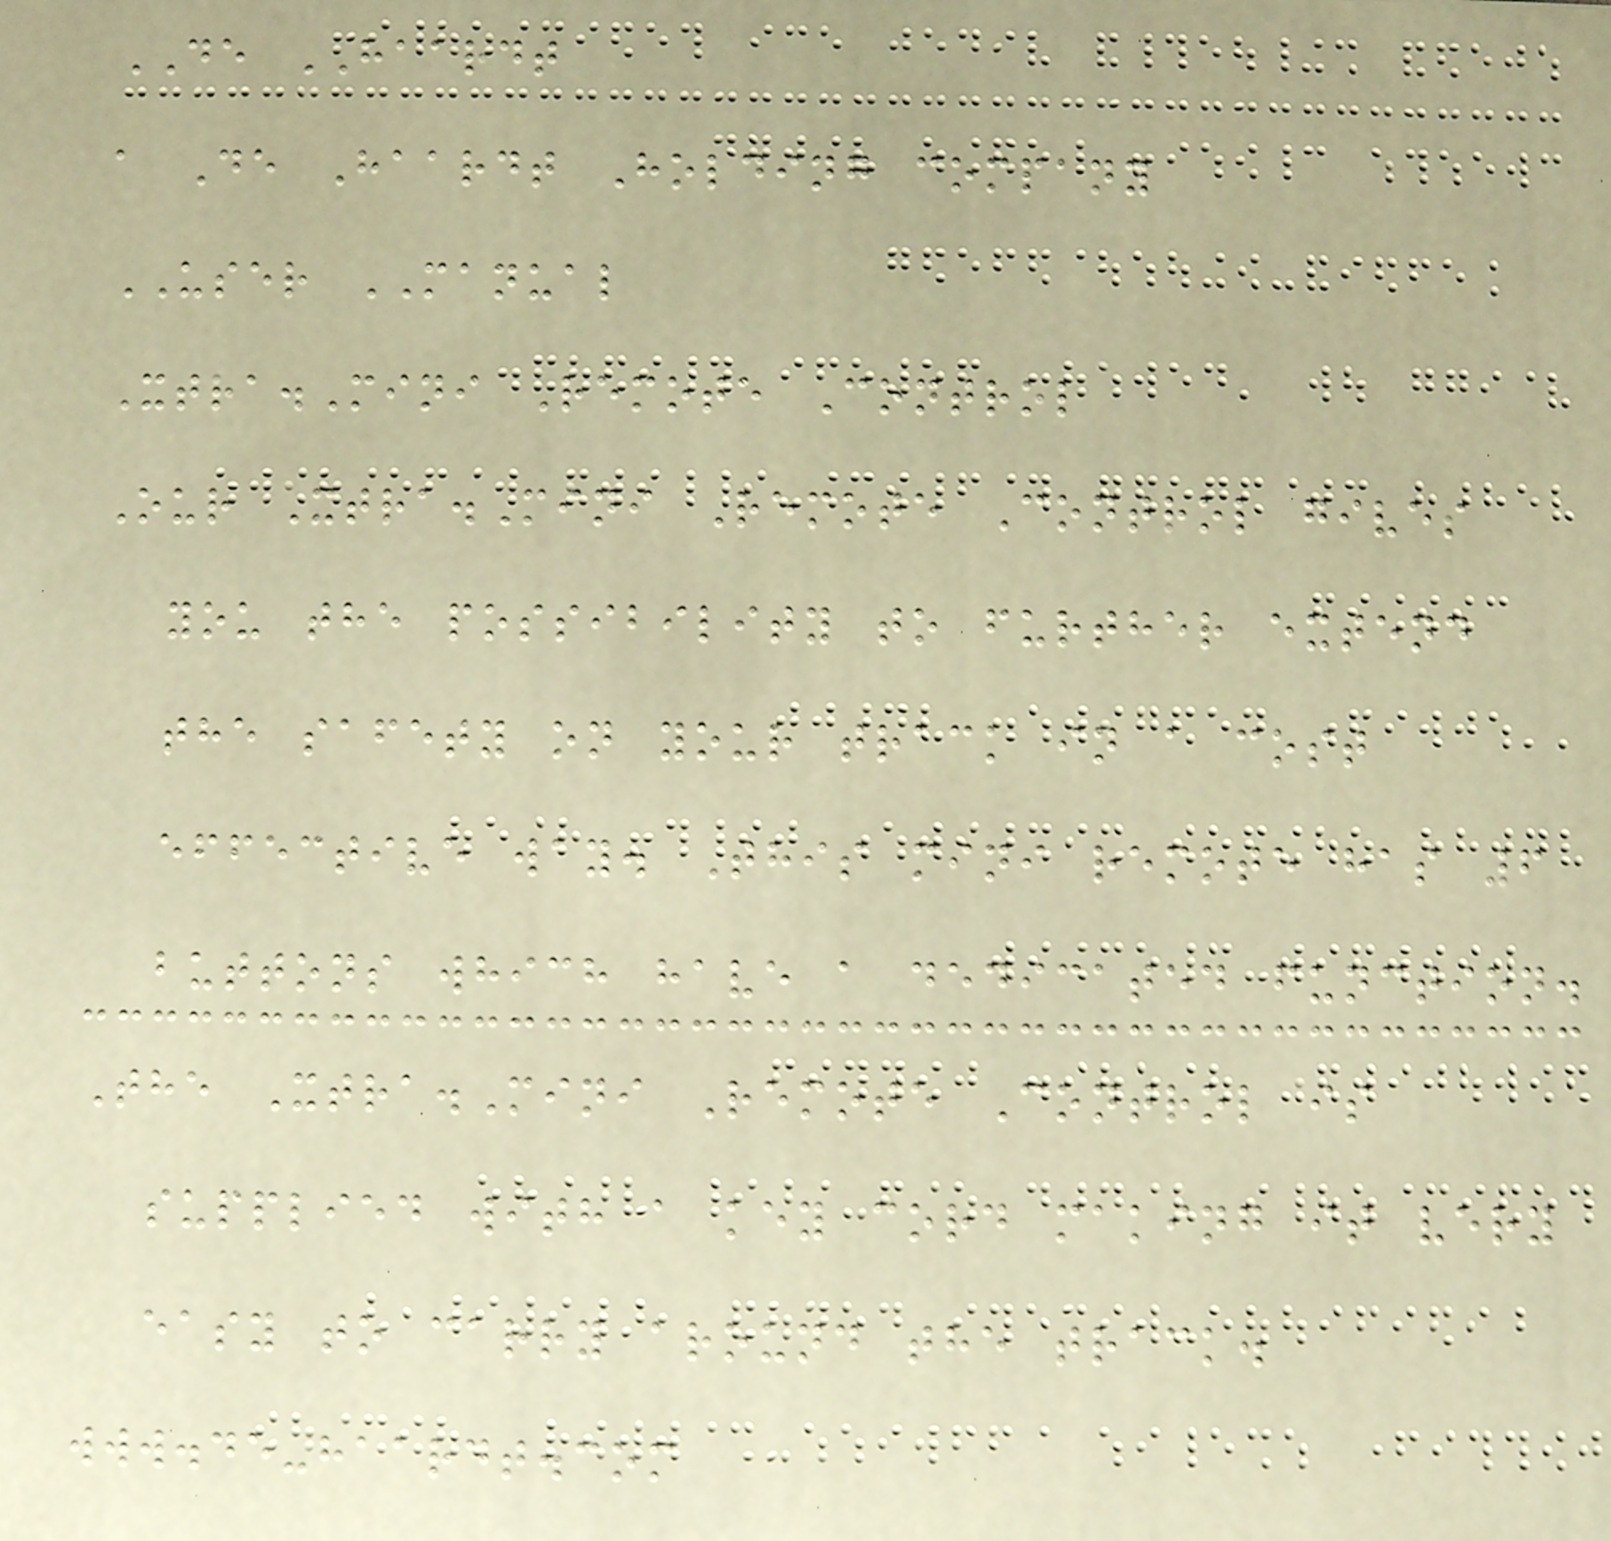DE HAARDT
a De Haardt Holding company
USER MANUAL
Xtra.Mini Remote Control
Our Xtra.Mini Remote Control gives
you the possibility to further extend
the safety on your track in a cost
effective way. This mini remote has 6
buttons which have a dedicated function.
The Xtra.Mini Remote Control is
supplied with a key cord making it very
easy to carry around the track.
www.de-haardt.com
